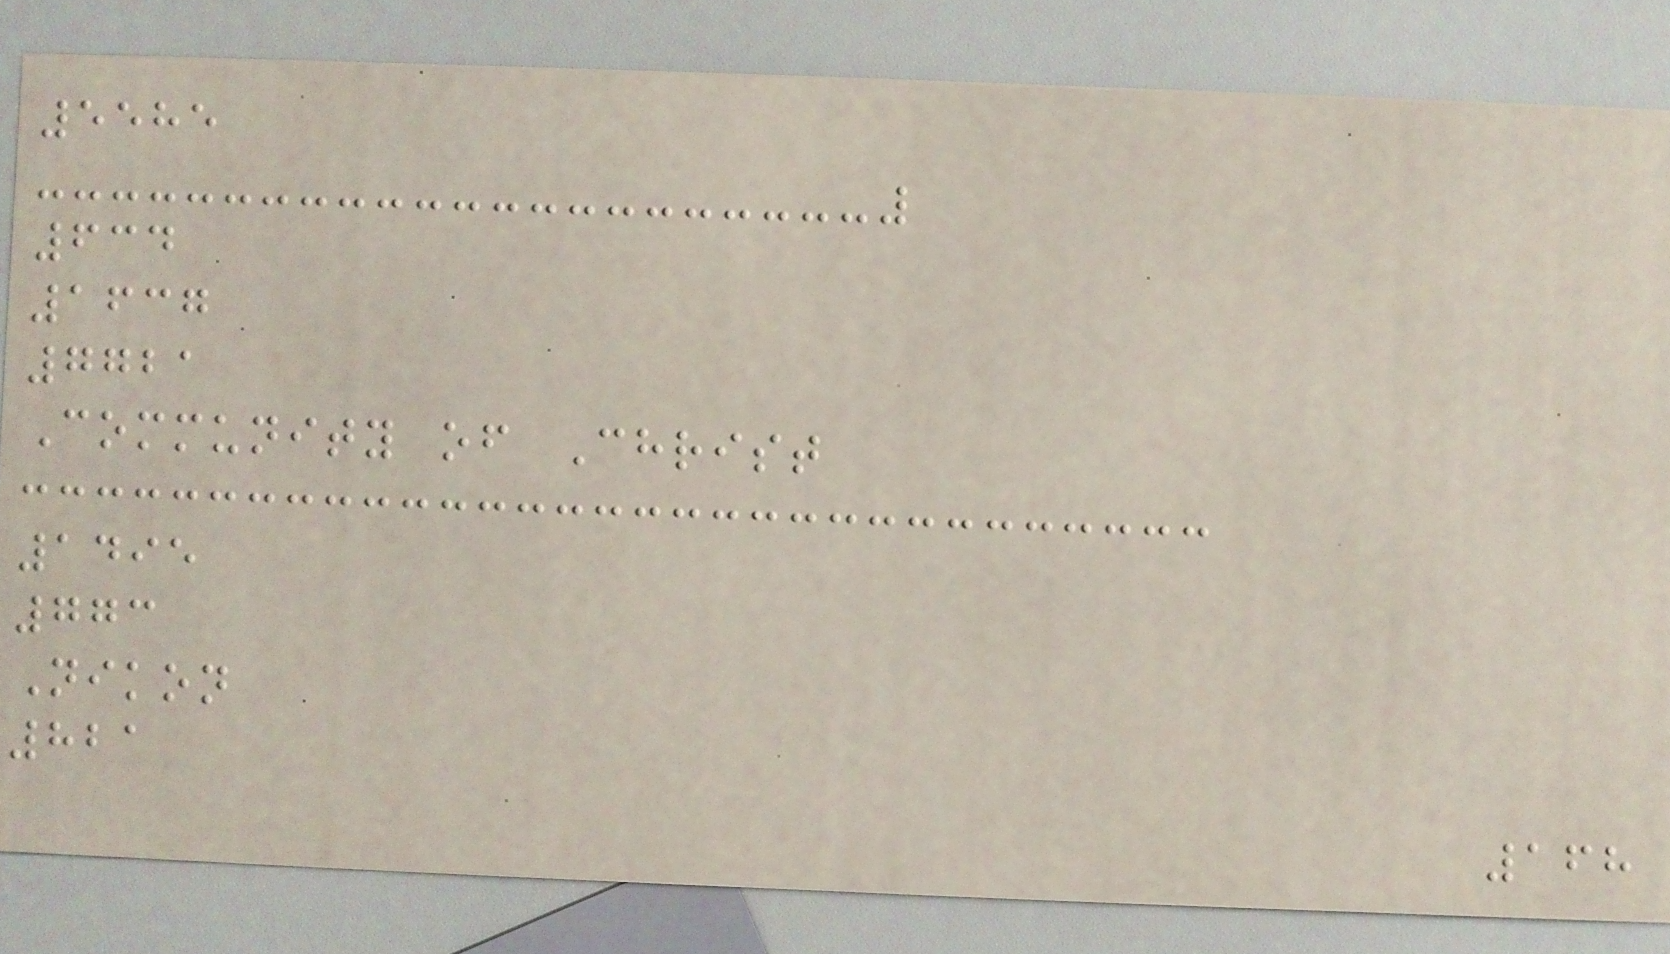5585
634
1637
7721
Community of Christ
1495
773
Nikon
821
168
